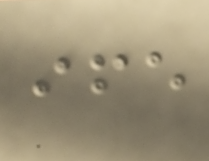ife
